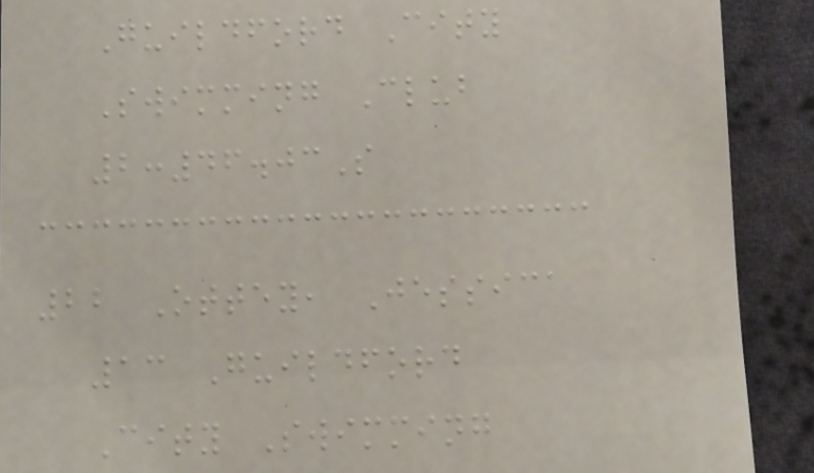Guildford City
Swimming Club
2:46.03S
22 Ottey, Jessica
13 Guildford
City Swimming
